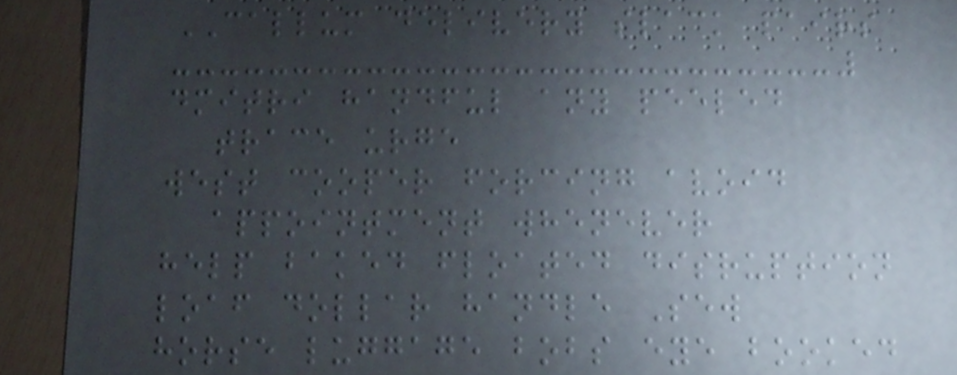CALLUM delivery slack pairs
dmitri handful any peeled
trace urge
west cooper forcing avoid
appointment whenever
help baked floated disruption
loaf dollar handle Sew
horse luggage bobs eye booked
